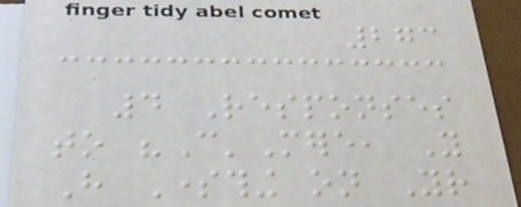273
4 Responses
to "C'Mere, You
Have Something on Your
